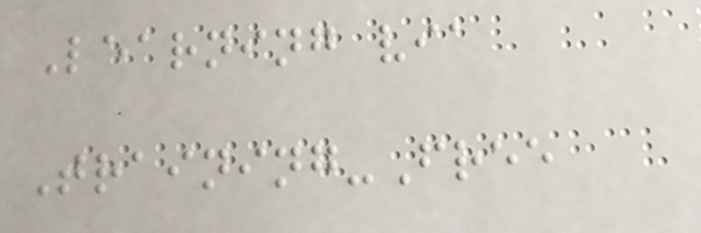Learning via
Training-Free
